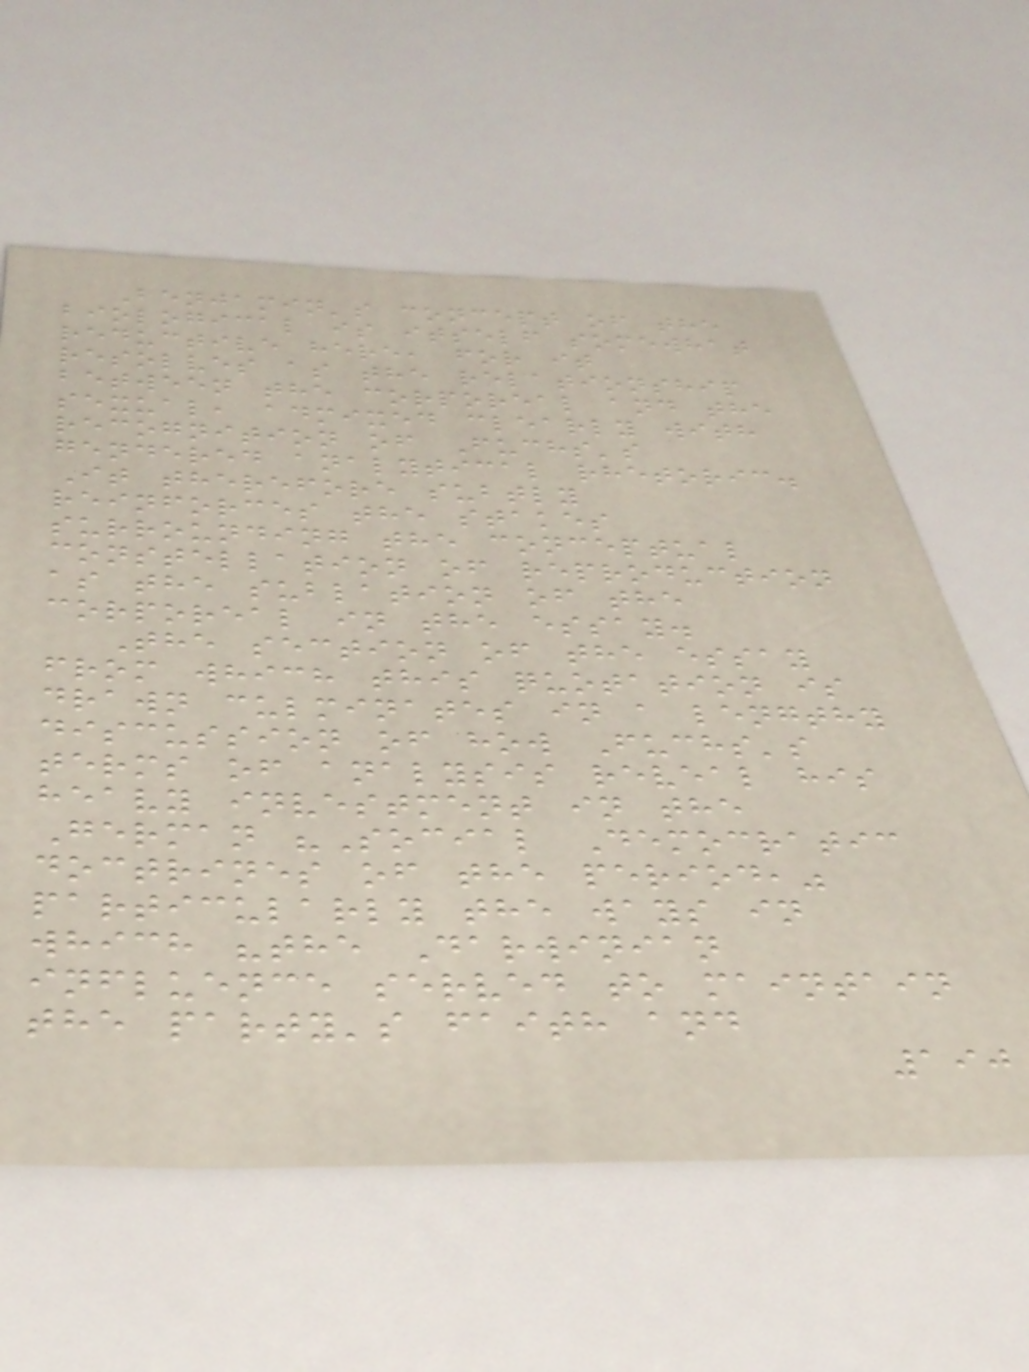Benjamin's concept of the
biological is itself somewhat
reductive here, for it
resolves as the relationship
between the corporeal and the
sexual, admixed clearly with
recognition of Fuchs's
gendered analytical rhetoric.
It therefore subtly
reinforces the stakes
surrounding the conceptual
constellation of reproduction
as the sublation of the
corporeal in the essay.
The section of the essay
from which this quotation is
drawn culminates in a lengthy
discussion of how Fuchs's
terms of analysis reveal his
heavy investment in the
German "Social Democratic
doctrines of the period,"
particularly the ways in
which "the Darwinian
influence served to maintain
the party's faith and
190
